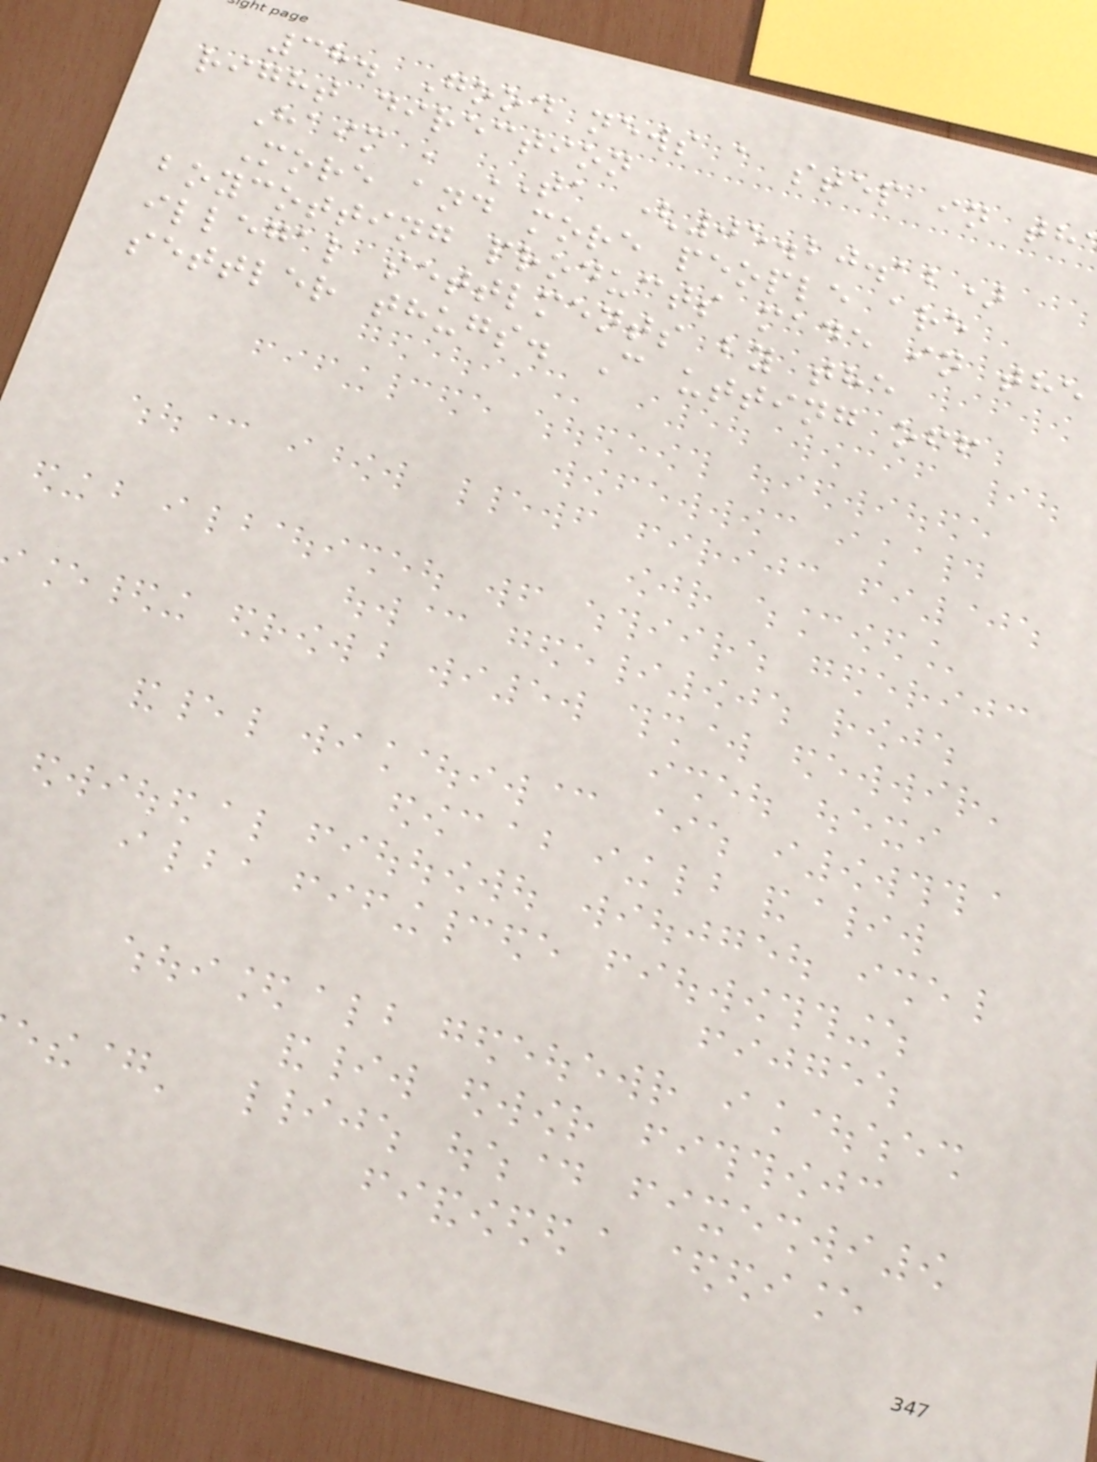38. Good news a step in th
right direction
Haim , TA (05.20.12)
More and more people are
boycotting products made in the
illegal settlments by the
settler thugs. C utting off
